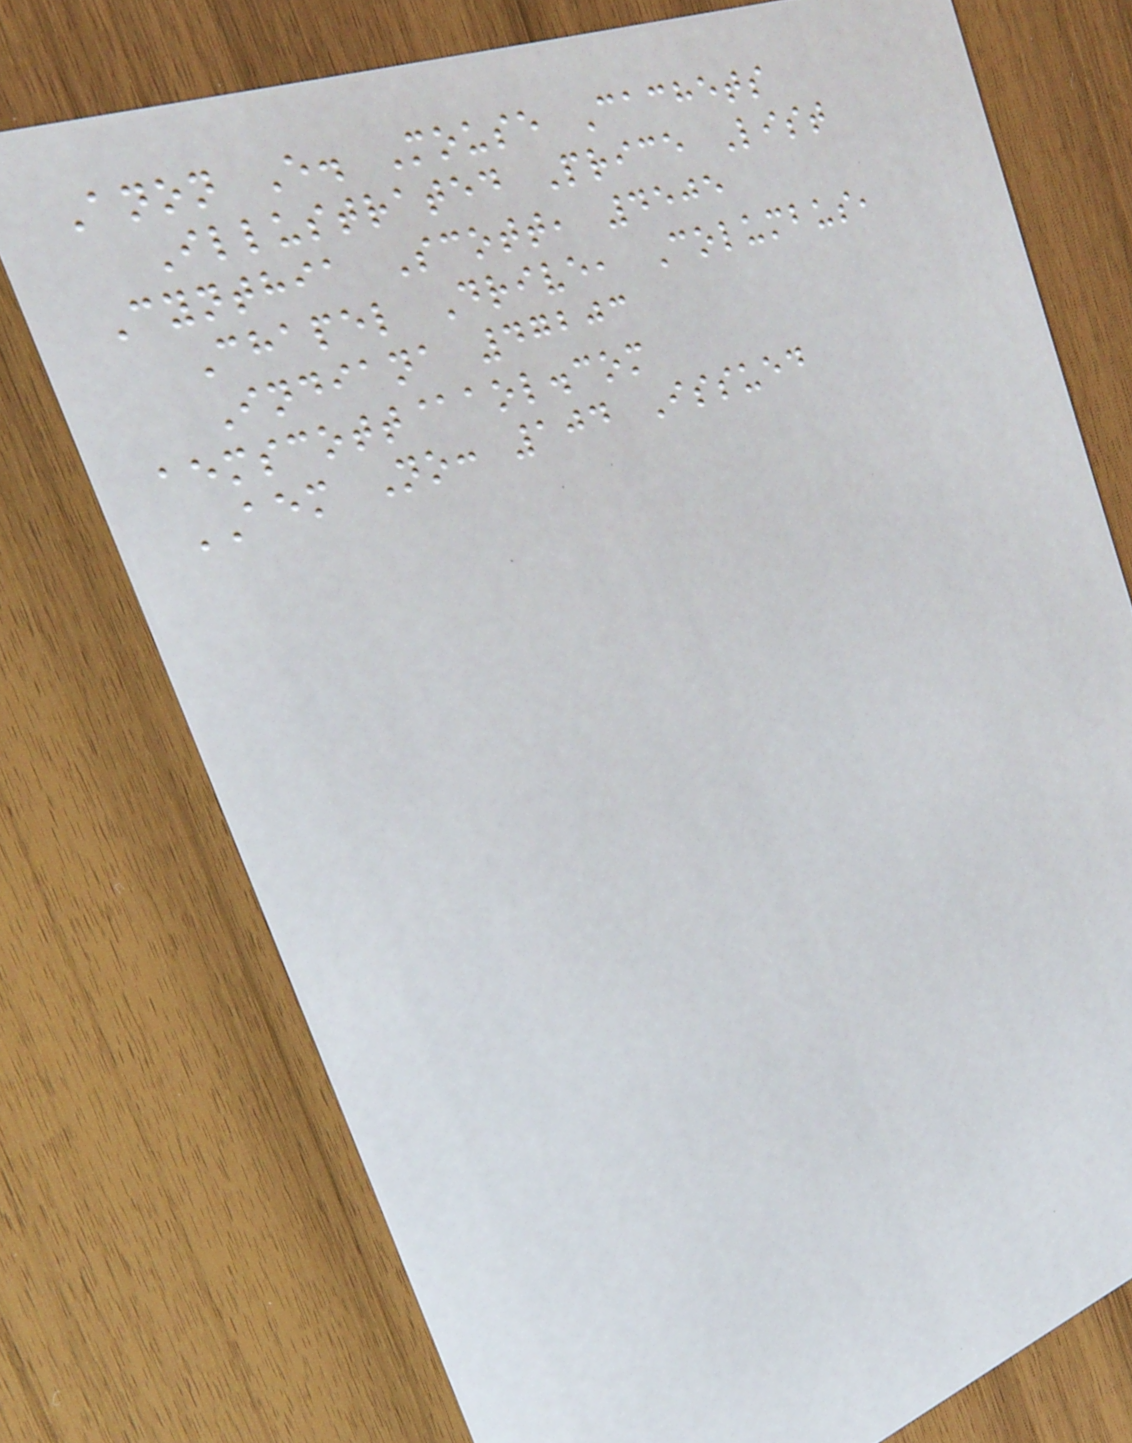Anon E. Mouse Cachets
Illustrated Price List
Cynthia Scott, 4505
Chapel Drive, Columbus,
Indiana 47203
aemscott@aol.com
AEM No: 104 Issued
